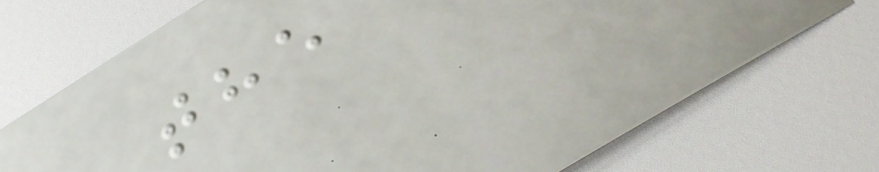the
